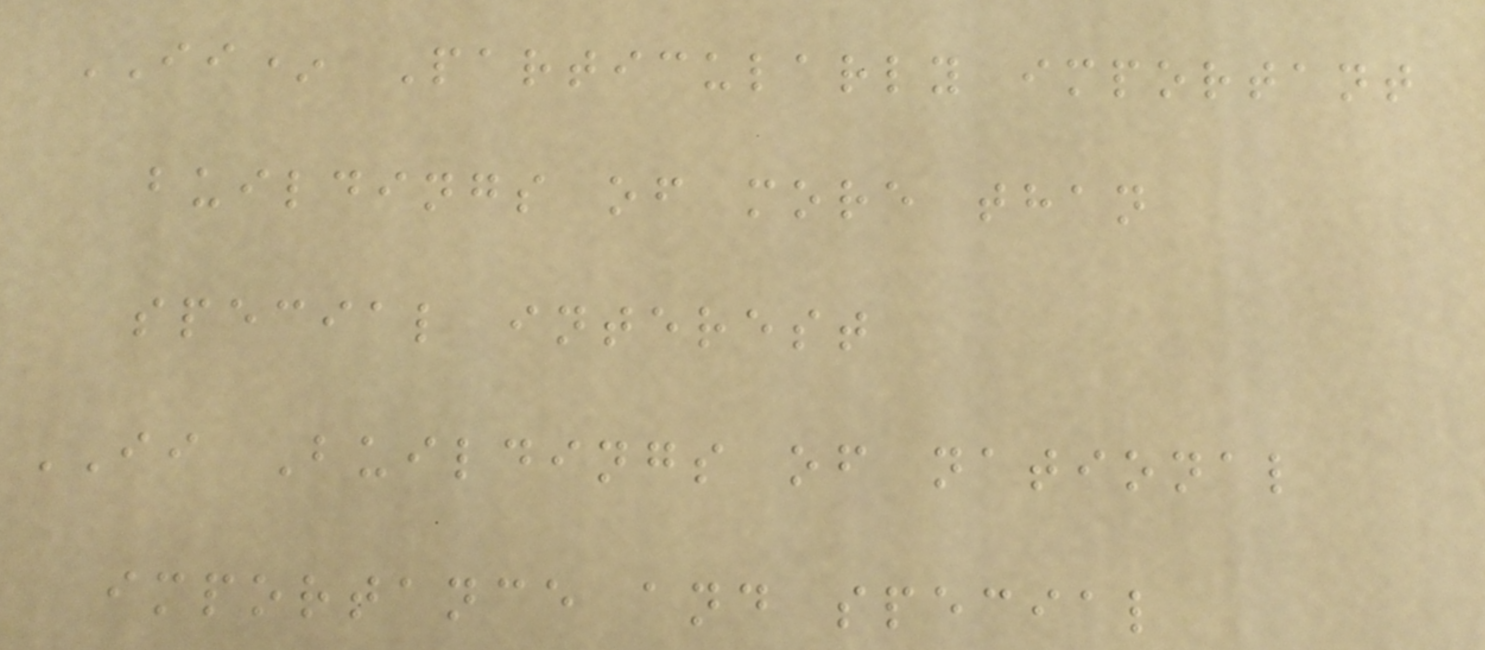II* Particularly important
buildings of more than
special interest
II Buildings of national
importance and special
